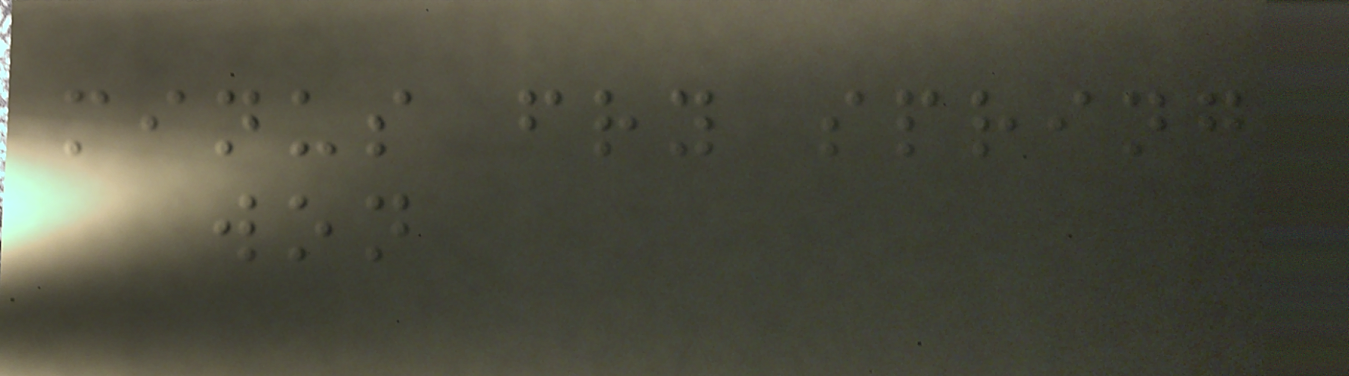minus fry spring
won
